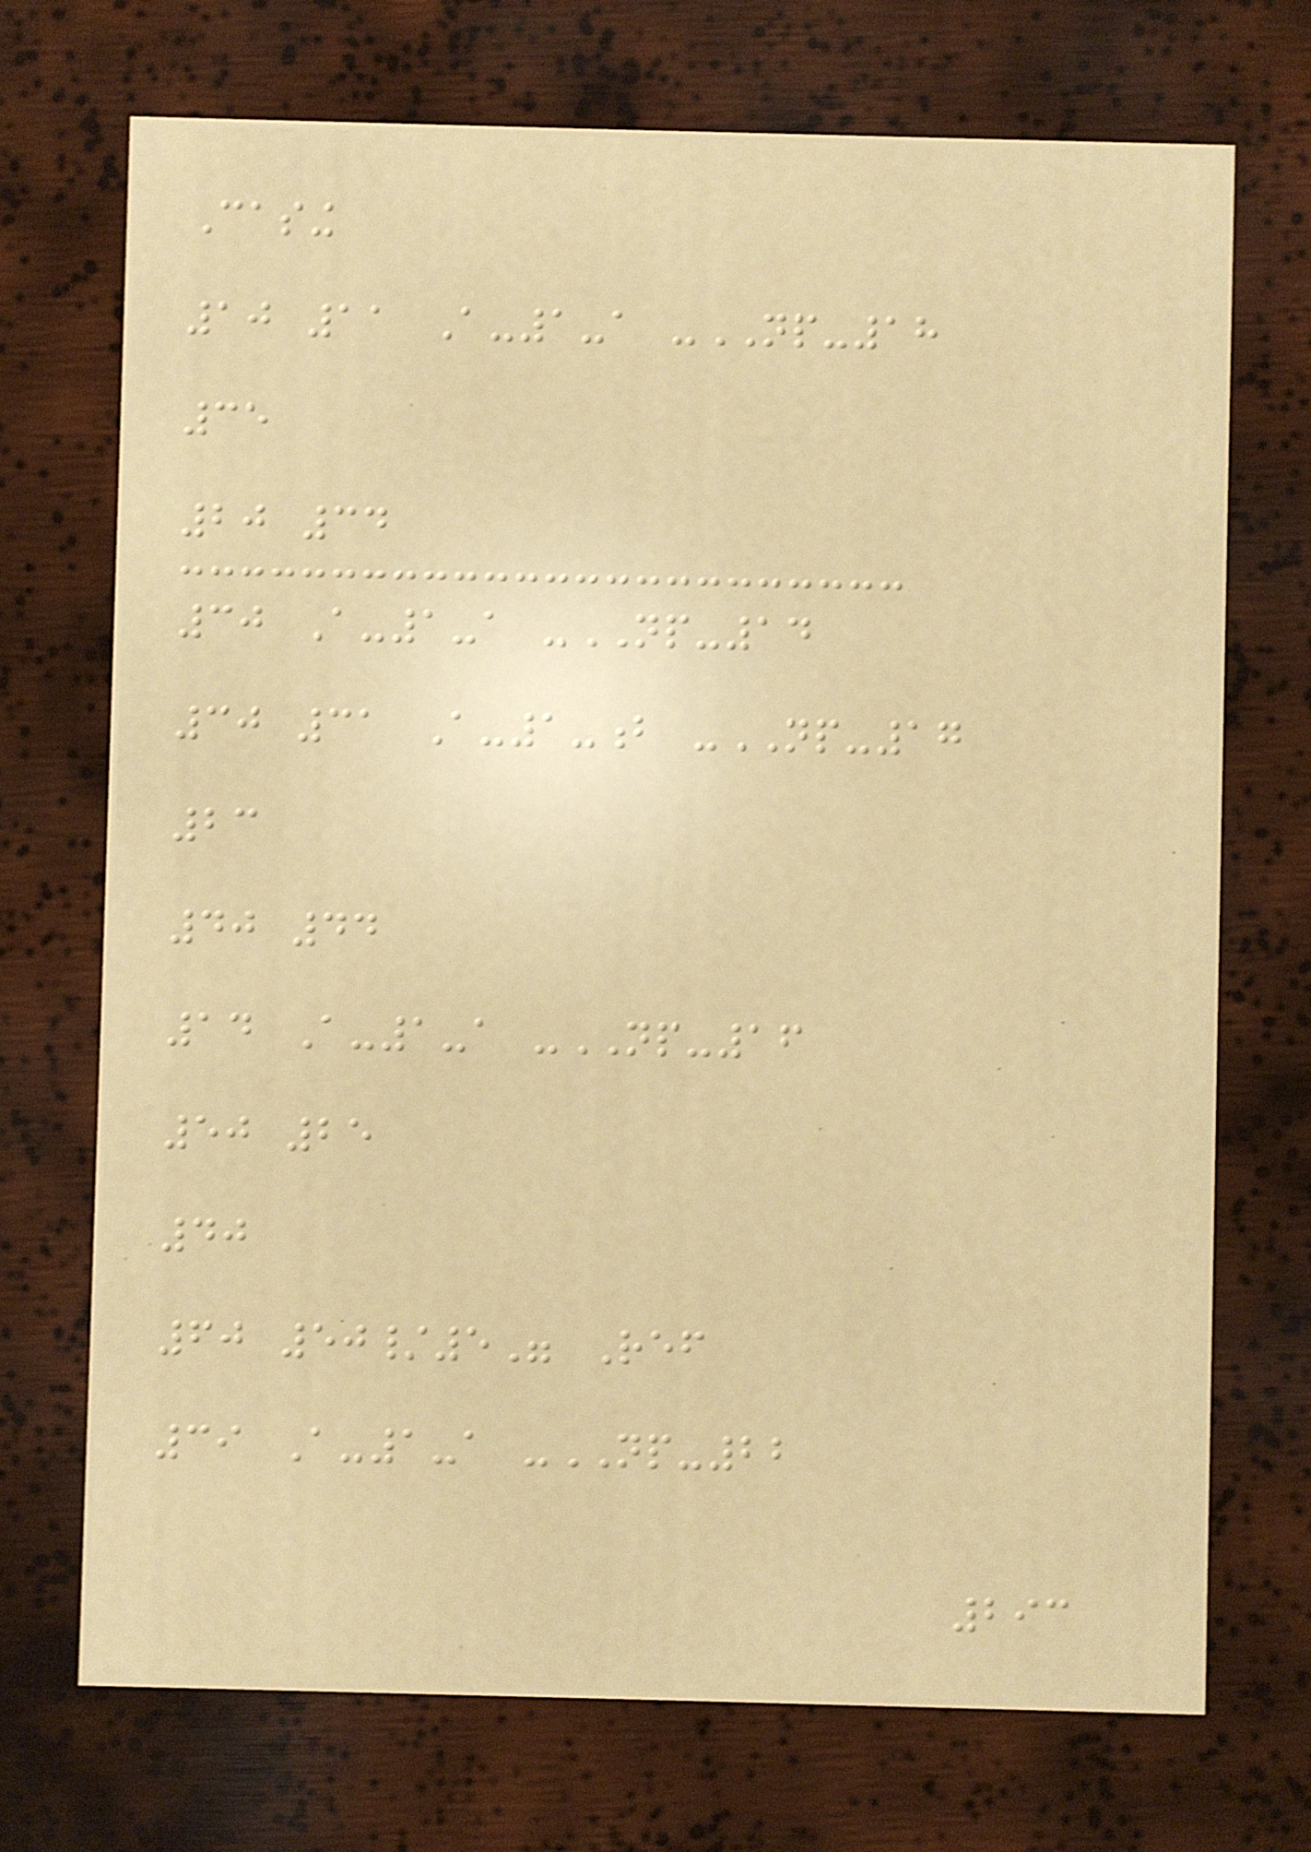Casing
10 11 A-1-a -NP-18
35
20 34
30 A-1-a -NP-14
30 31 A-1-b -NP-17
23
40 44
14 A-1-a -NP-16
50 25
40
60 50/5" Ref
39 A-1-a -NP-22
293
